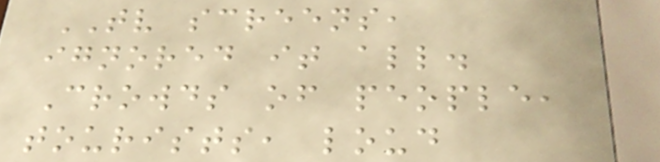TV screens,
ignored it all.
Crowds of people,
tourists, loud
